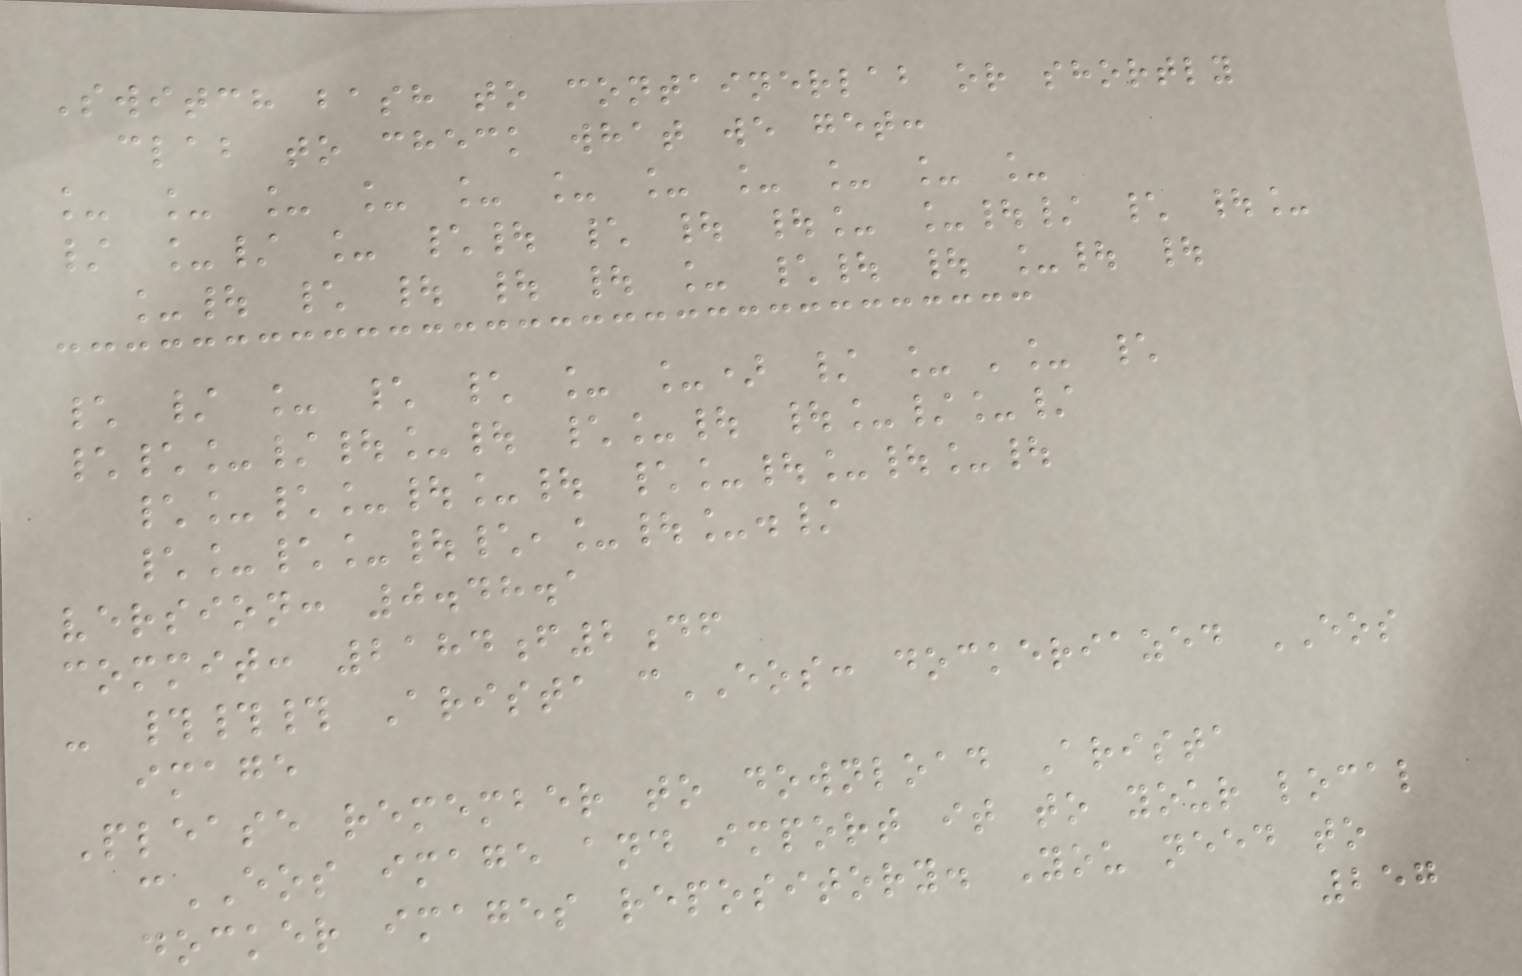Switch bash to containerlab or shortly
clab to check what we get:
_ _ _ _ _ _ _ _ _ _ _
/ _/ _ \| \ | |_ _|/ \ |_
_| \ | | | _ \| | _| |
\ / _ \ \ _ _) / _ '_ \
\\_/|_| \_| |_/_/
\_\_|_| \_|_|_|
\_\_|\,_|_./
version: 0.48.1
commit: 2184f2df
- ### Arista cEOS: dockeriazed EOS
image
Please remember to download Arista
cEOS image and import it to your local
docker images repository. You need to
257
